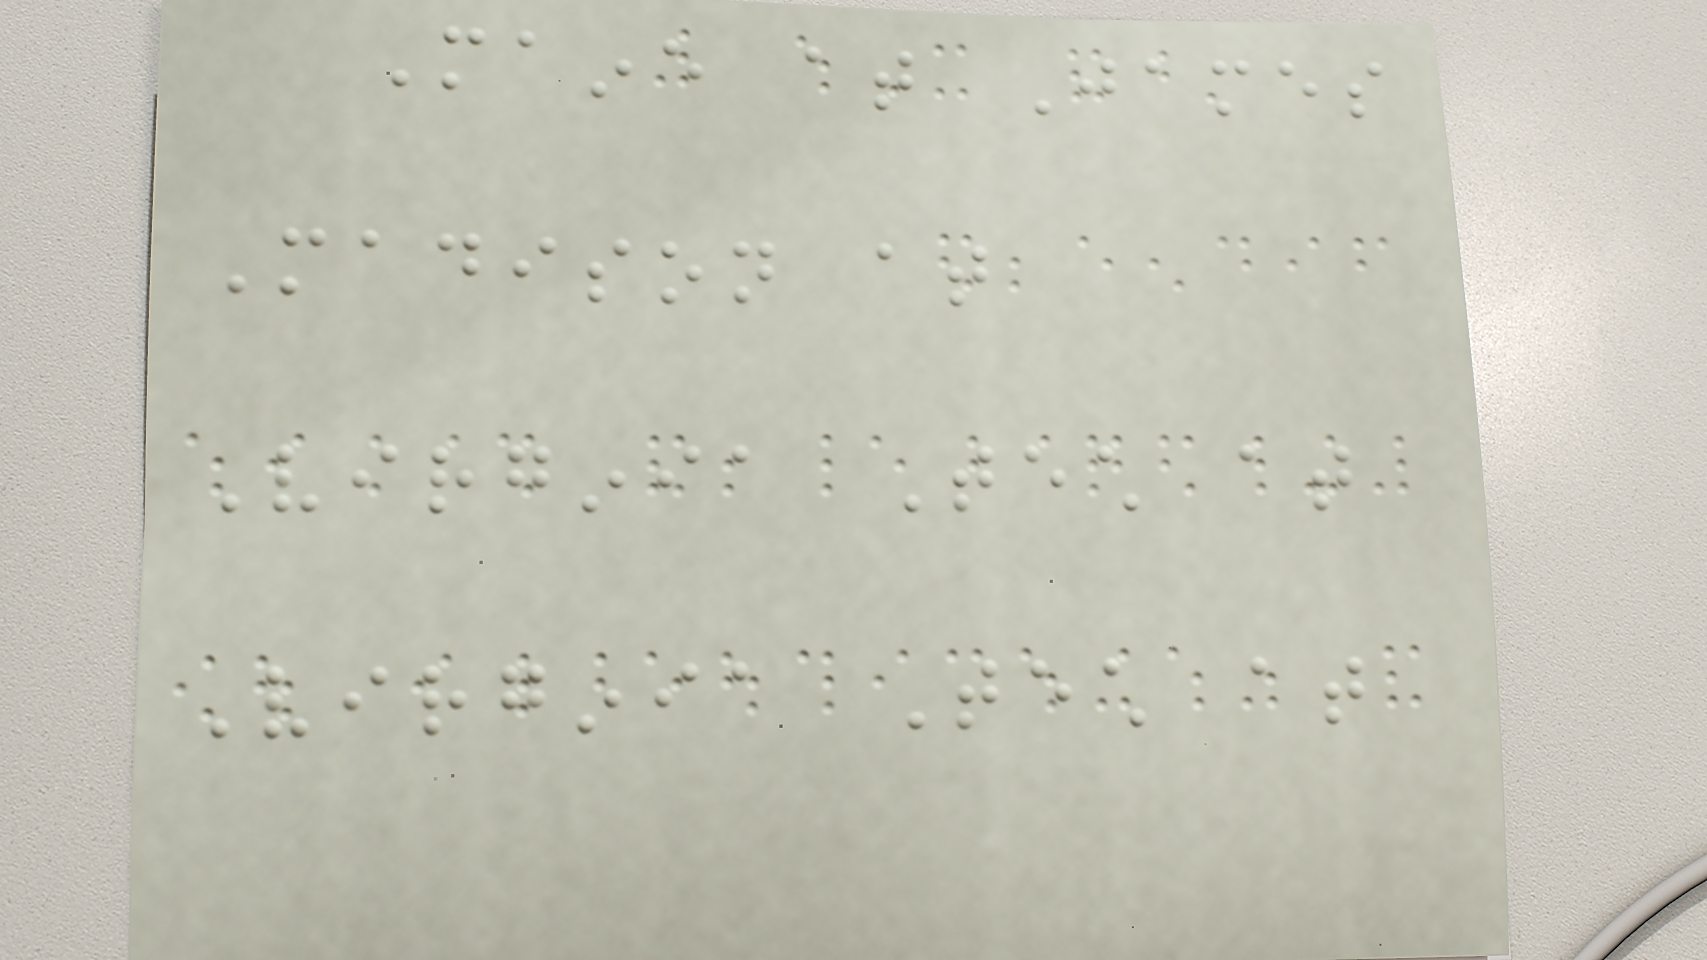Maine at James
Madison at
Virginia Tech at
Virginia Tech at
